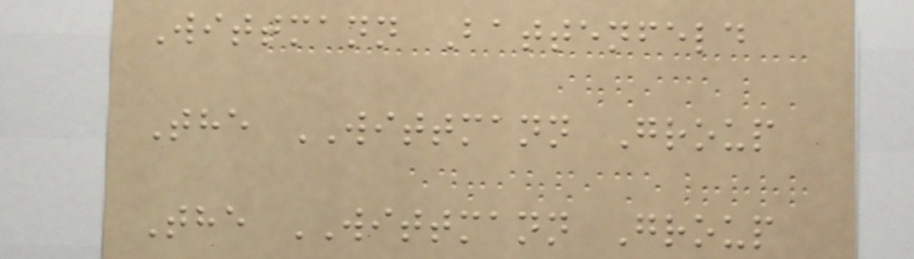Wittmann Battenfeld
The WITTMANN Group
The WITTMANN Group
